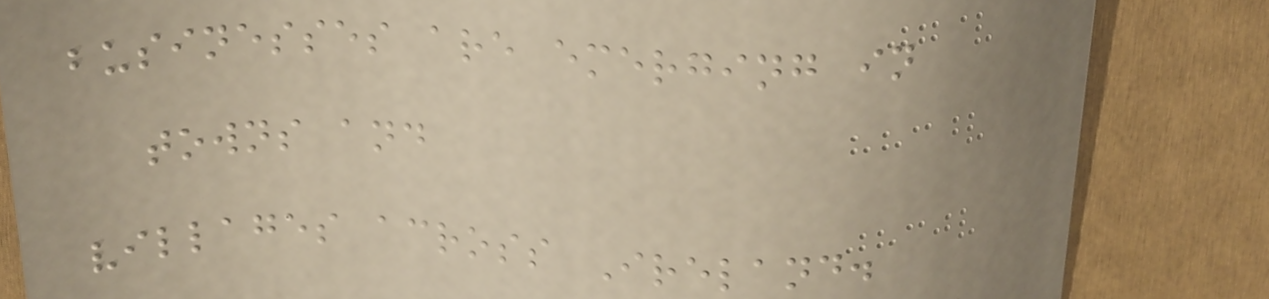businesses are emerging in
towns and
villages across Ireland.
